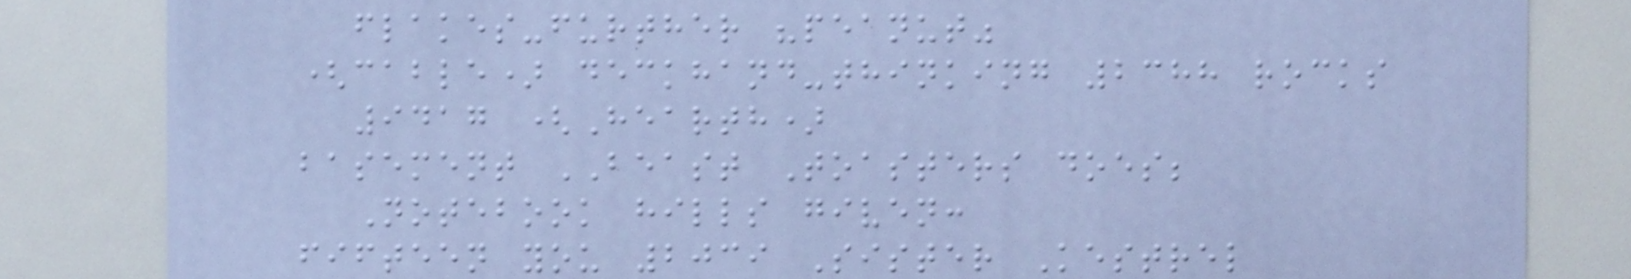flakes-further "peanut"
(cable) deckhand-thinking 2388 rocks
9417 (Hearth)
basement BEAST Toasters does;
Notebook hills given:
fifteen you 2039 Sister Kestrel
